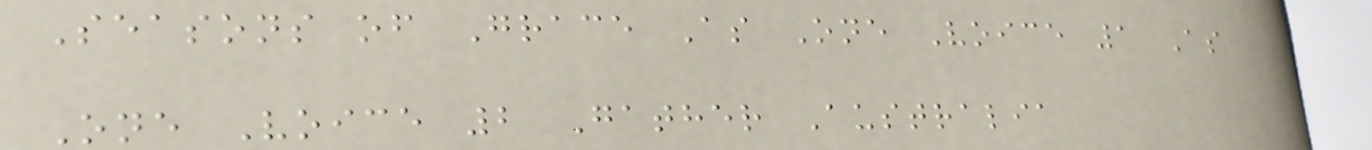Seasons of Grace As One Voice 1 As
One Voice 2 Gather Australia
